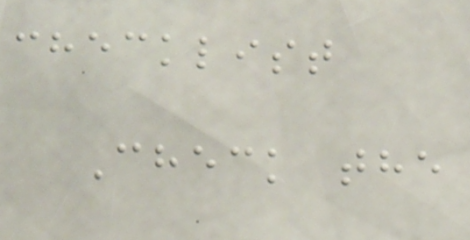checklist
Check the
